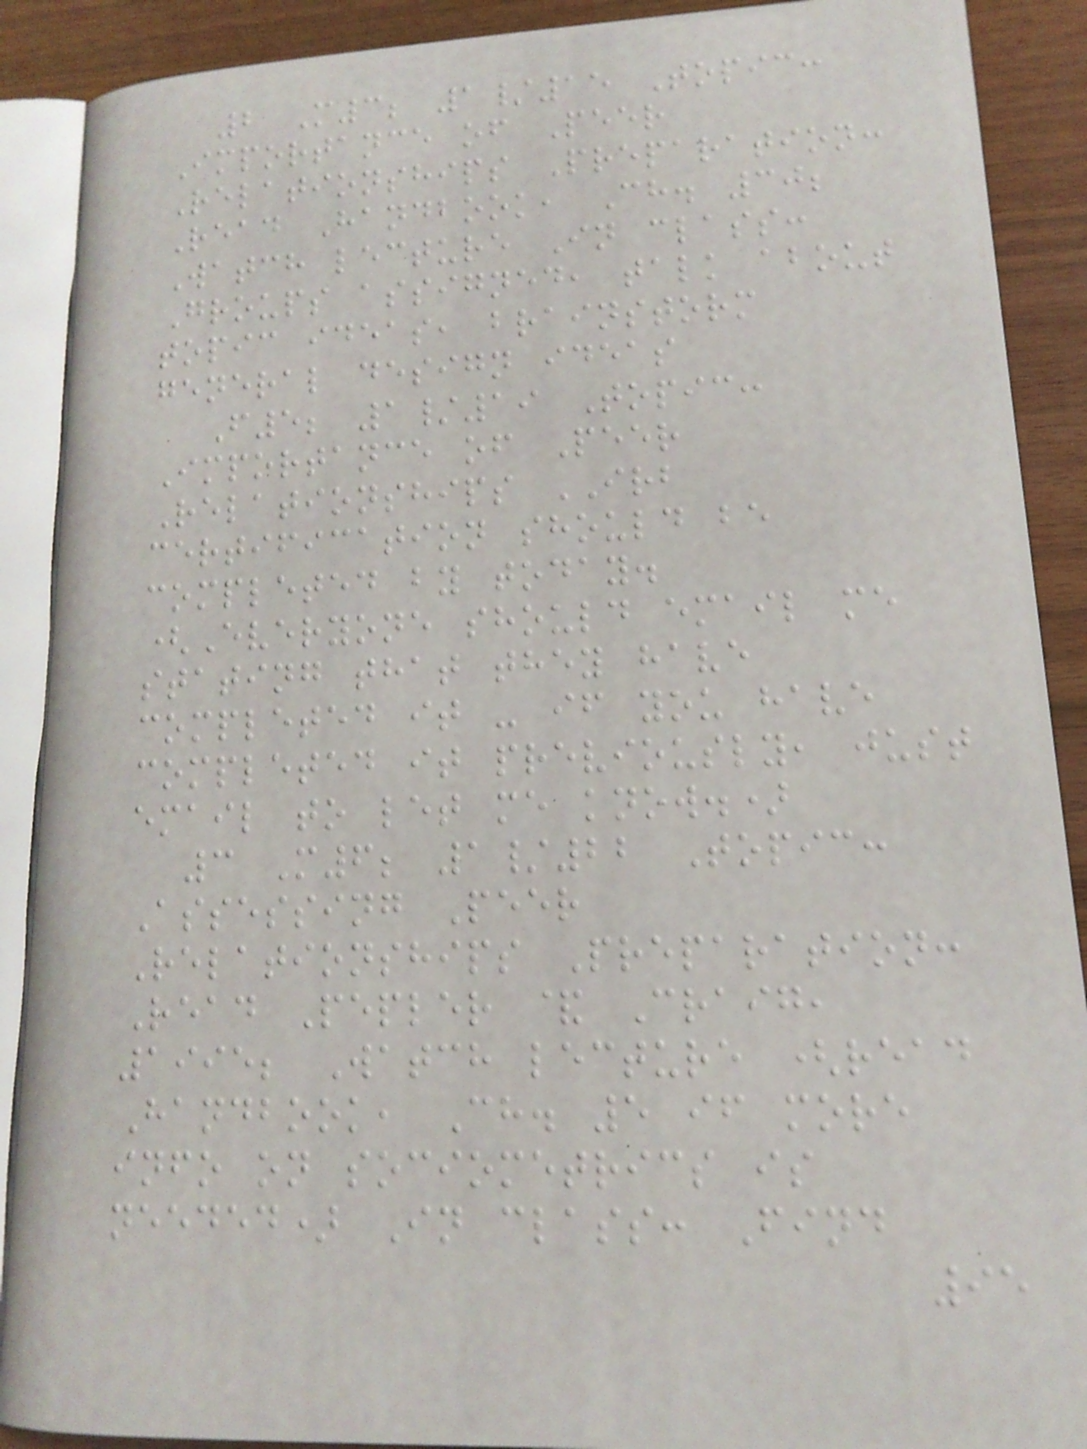2 M3; 1/15 Topic:
Importance of Peer
Relationships Preparation:
Read Handbook, Ch. 30;
Watch lecture In class:
Groups assigned, talk about
topic ideas, brainstorm
general design ideas
F5; 1/19 Topic:
Importance of Peer
Relationships IRB
certification should be
completed by today.
(Everyone should email me
stating that they have
completed it - if you have
completed it previously, just
email to let me know.)
3 M6; 1/22 Topic:
Assessing Peer
Relationships Preparation:
Read Pepler & Craig,
1995; Watch lecture (read
Handbook, Ch. 5 if more
info on sociometrics is
needed) In class: Find
95
